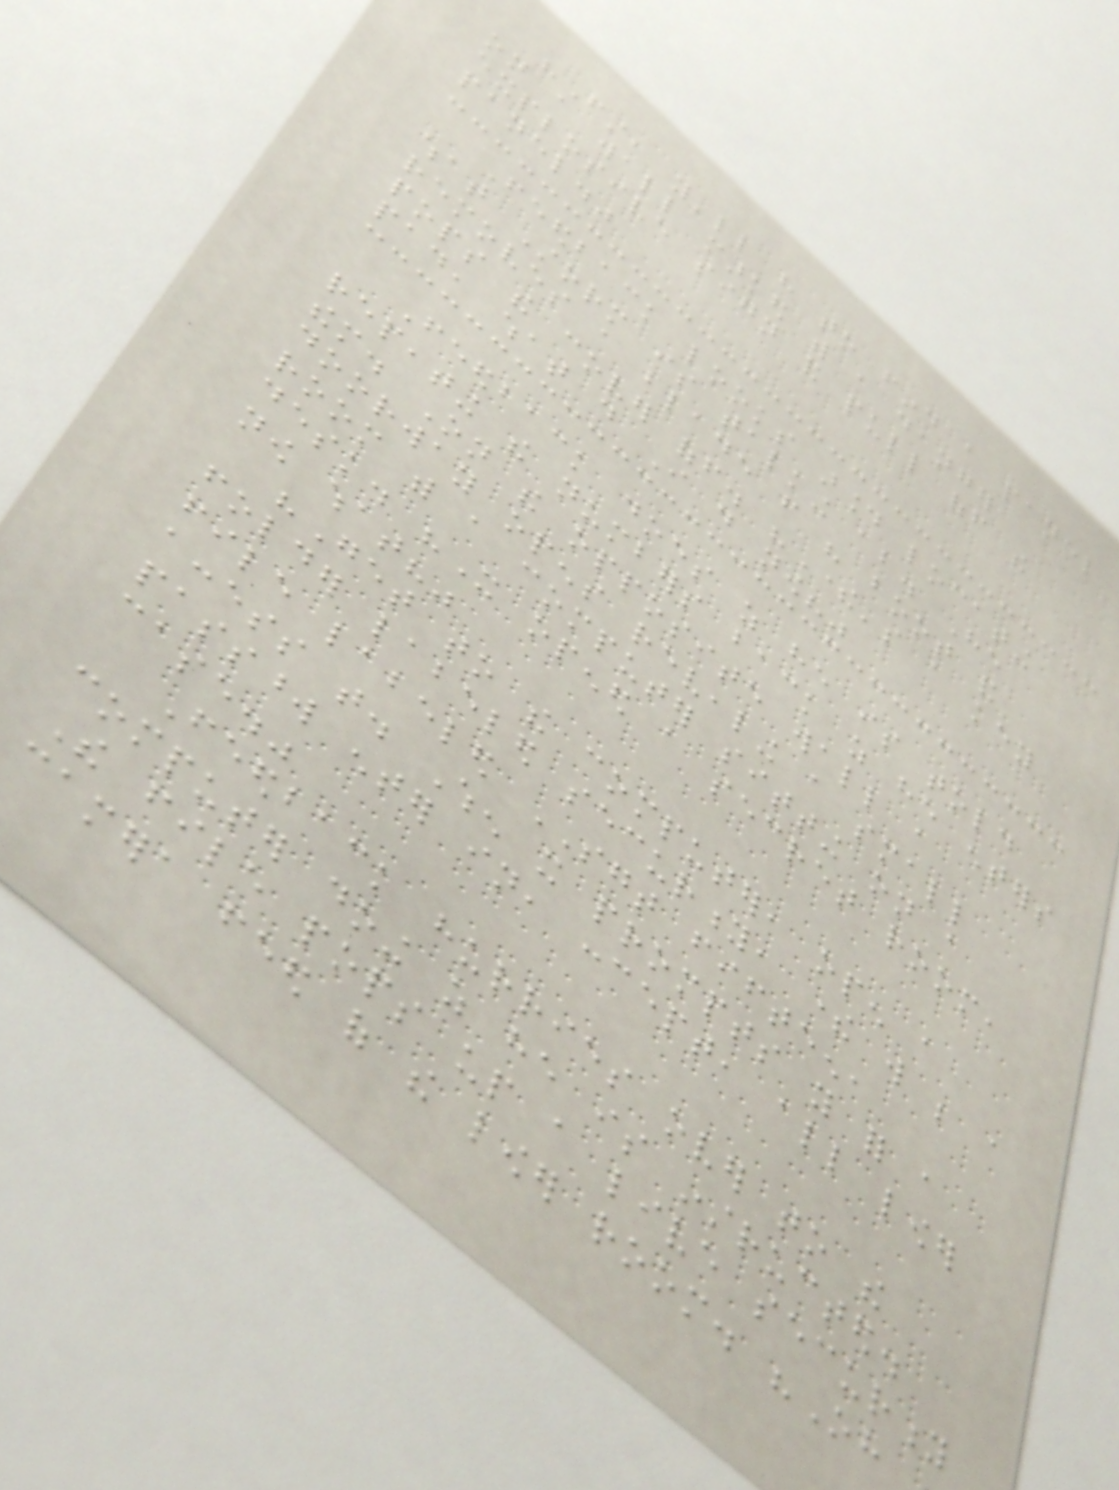"First, you'll have to find a panel
on a wall marked with a danger
explosive sign and pull off the
panel."
Feedback looks around locating
what Storm is talking about. He
removes a blade from his boot and
pops the cover off. "There's a key
pad, what do I do now?"
Feedback does as he is told
repeating the numbers back as he enters
them. On the opposite wall a
doorway opens revealing a small
room with a computer sitting on a
desk. "It opened a secret room,
now what?"
"Get to the computer, open a
folder labeled security, there will be a
file labeled SGT fifteen,
access that. When it prompts you for a
password enter in, concept, all lower
case."
Feedback hurries over to the
computer doing as he is instructed.
The file pops up a live security
camera feed of the lower room. "Oh
